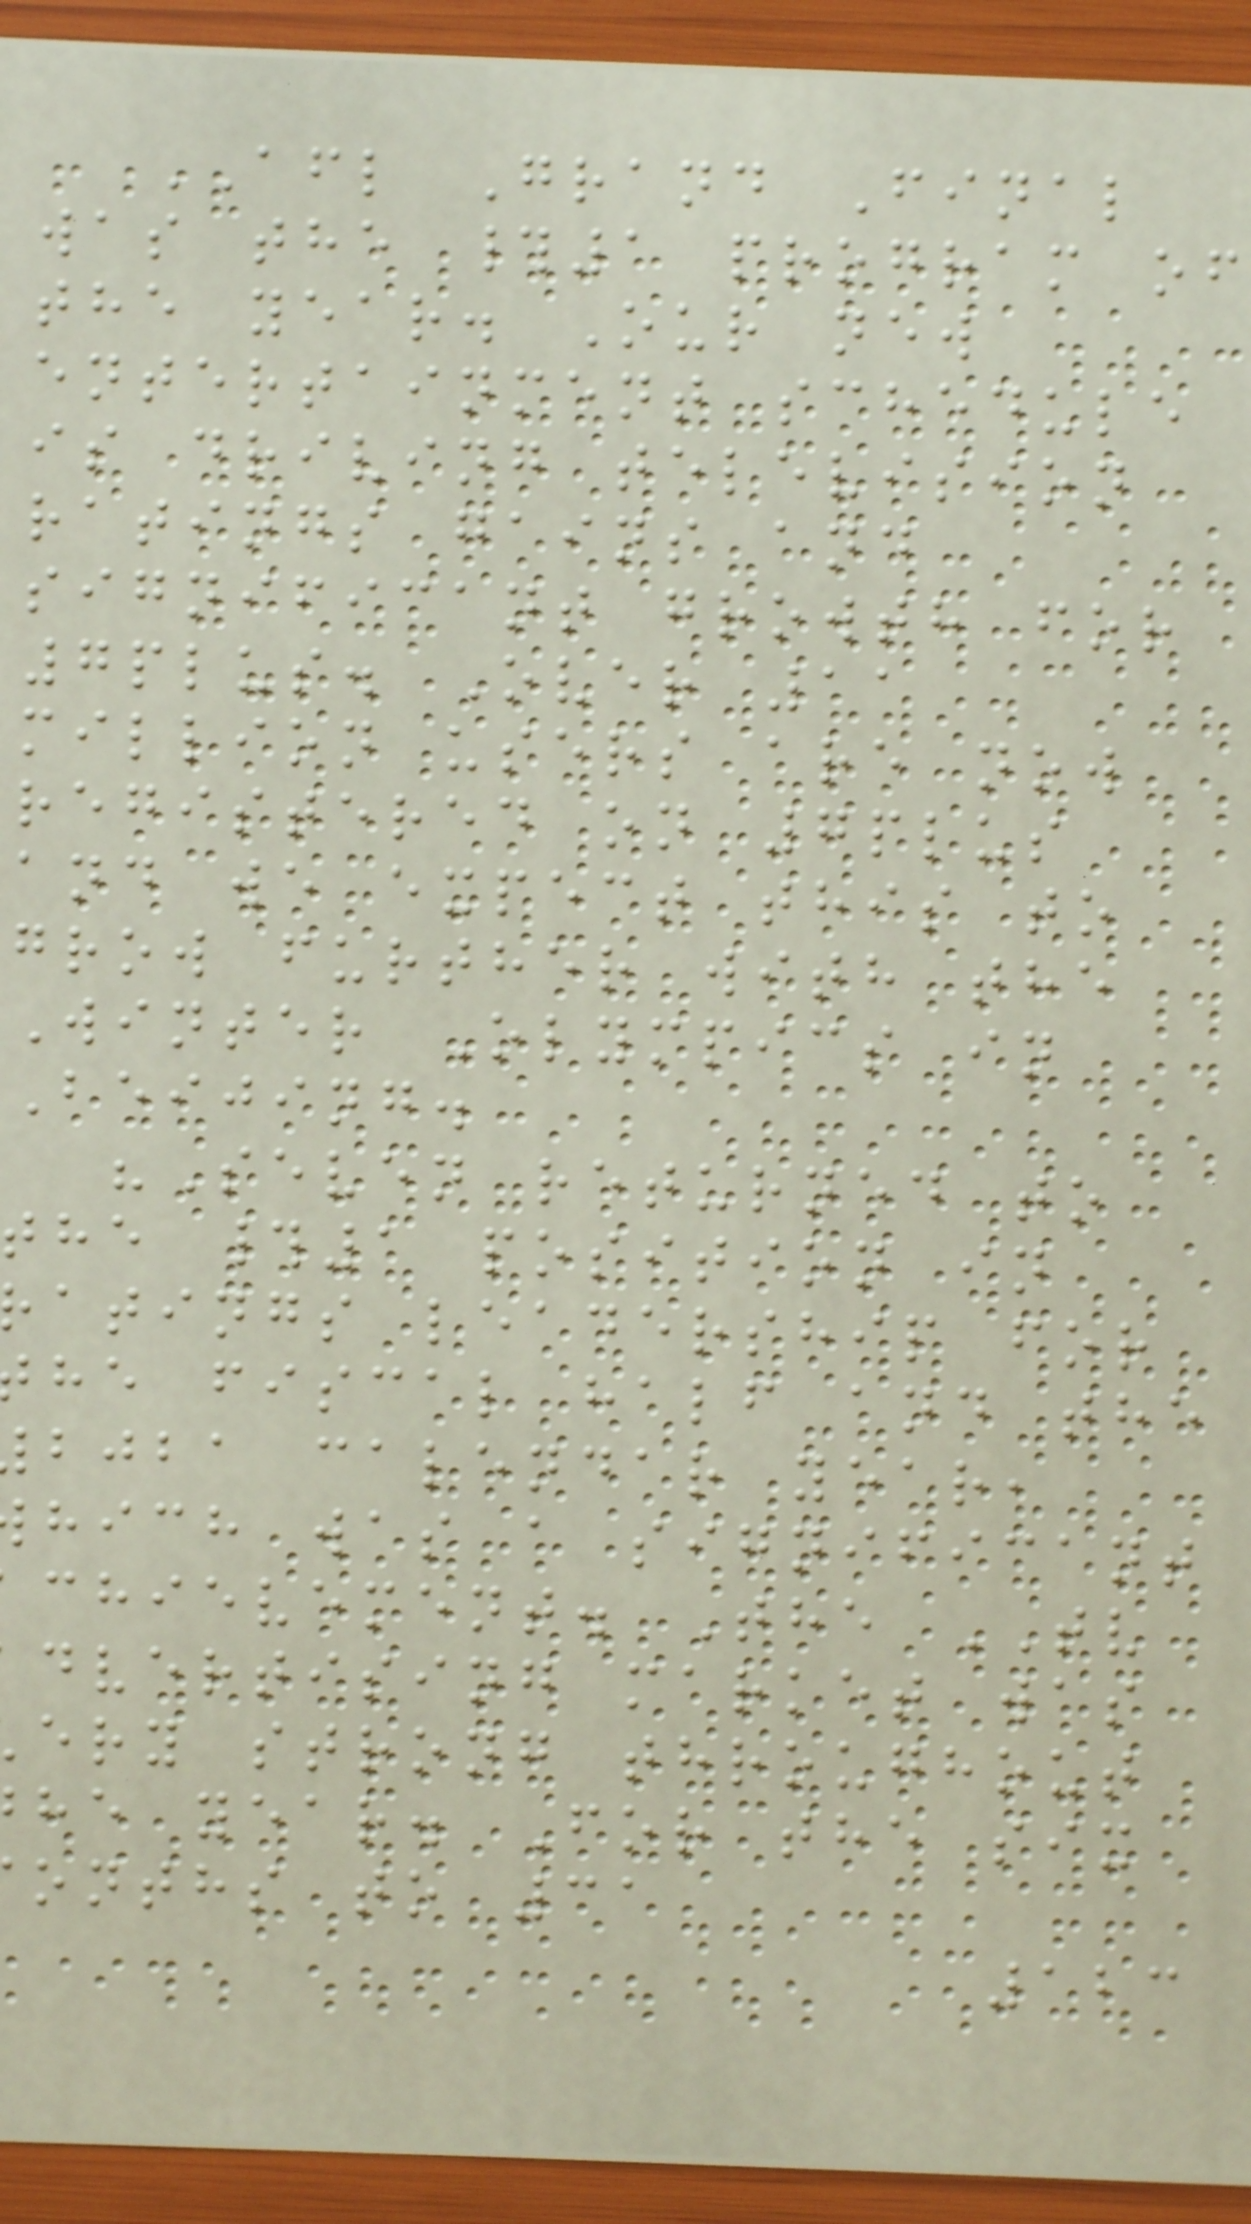AFL Grand Final
was the #1 program of
the year. Our new
entertainment schedule
is driving television
ratings gains and
significant growth for
7plus. Over 11
million users are now
registered on 7plus
and we expect this to
grow further with the
Winter Olympics in
Beijing.
"Seven returned to
the #1 position in
atings leadership for
he fiscal half and the
bjba calendar year,
hich was a significant
chievement. The TV
dvertising market was
ery strong throughout
he year. For the six
onths to 31
123
